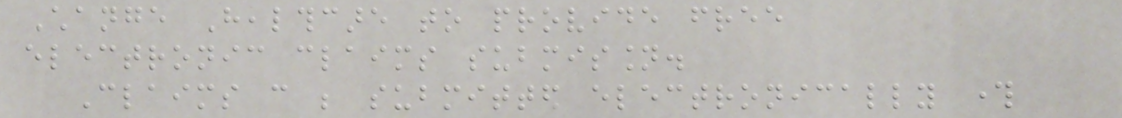Change Healthcare to provide free
electronic claims submission.
Claims can be submitted electronically through
